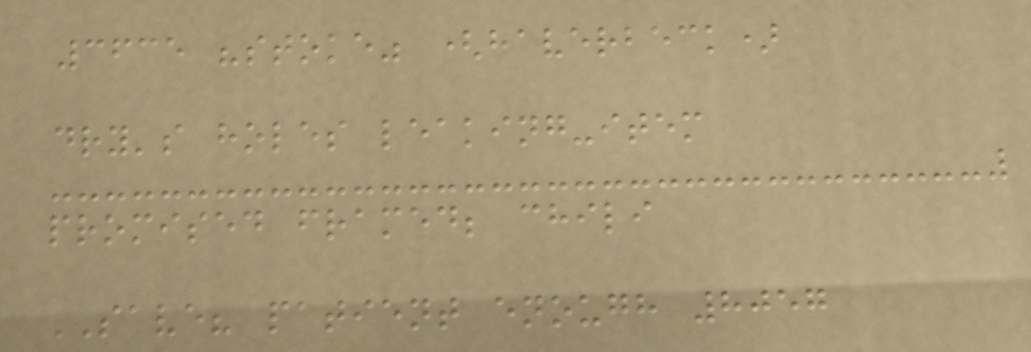3635 "stoke" (haverbeck)
dry's holes leaking-item
promised framed; chili
SAVE? patient enough 8057
